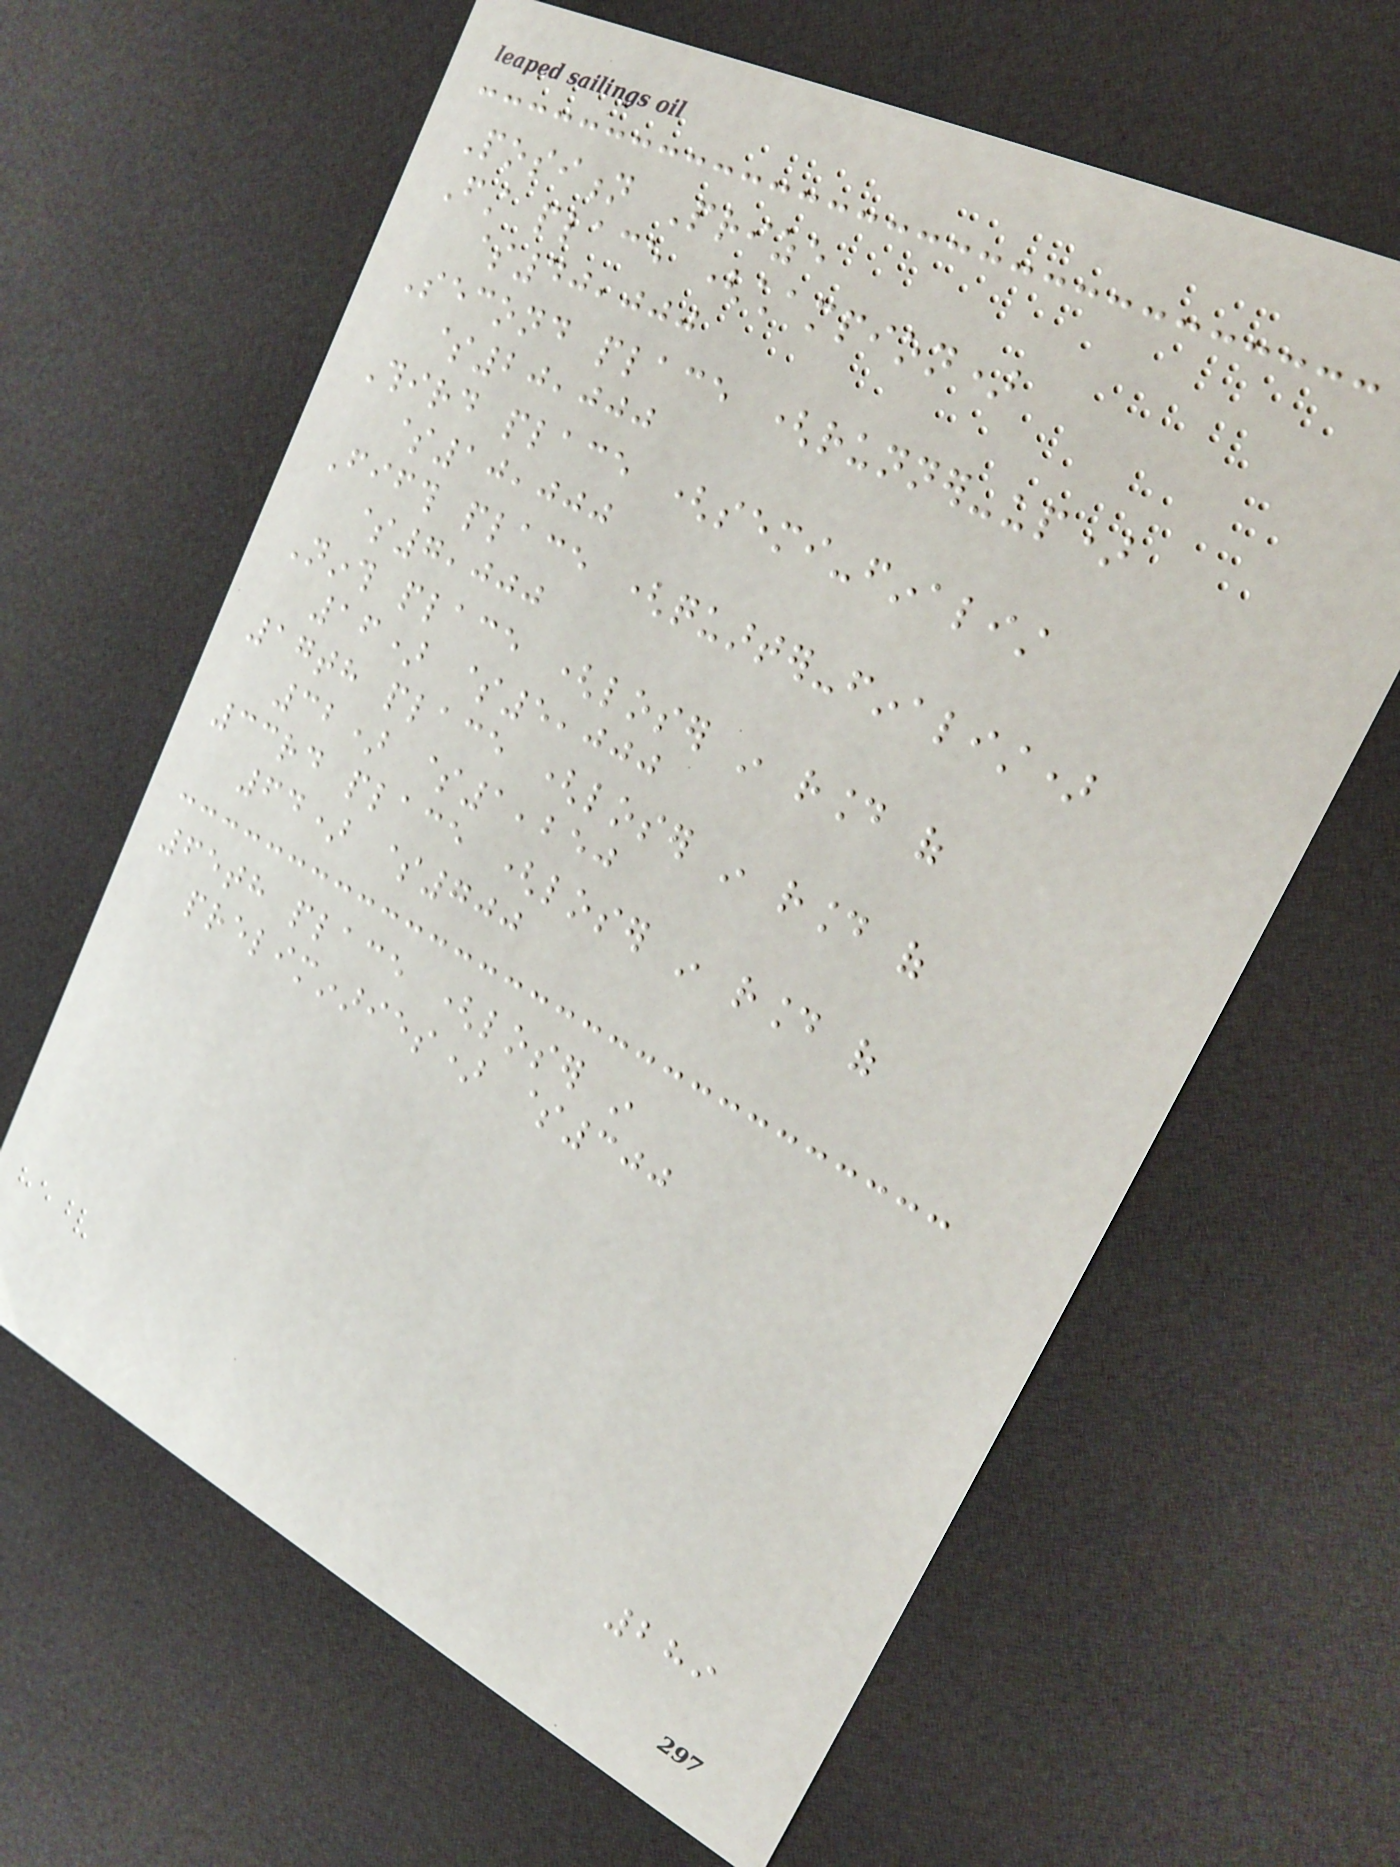Position Prize
First place (champion)
$40,000
Second place (runner-up)
$20,000
Third place (semi-finalist
$10,000
Fifth place (quarter-finalist)
$7,000
Ninth place (loser in round of
16) $5,000
17th place (loser in round of
32) $1,250
33rd place (loser in round of
64) $700
65th place (loser in
preliminaries) $300
289
